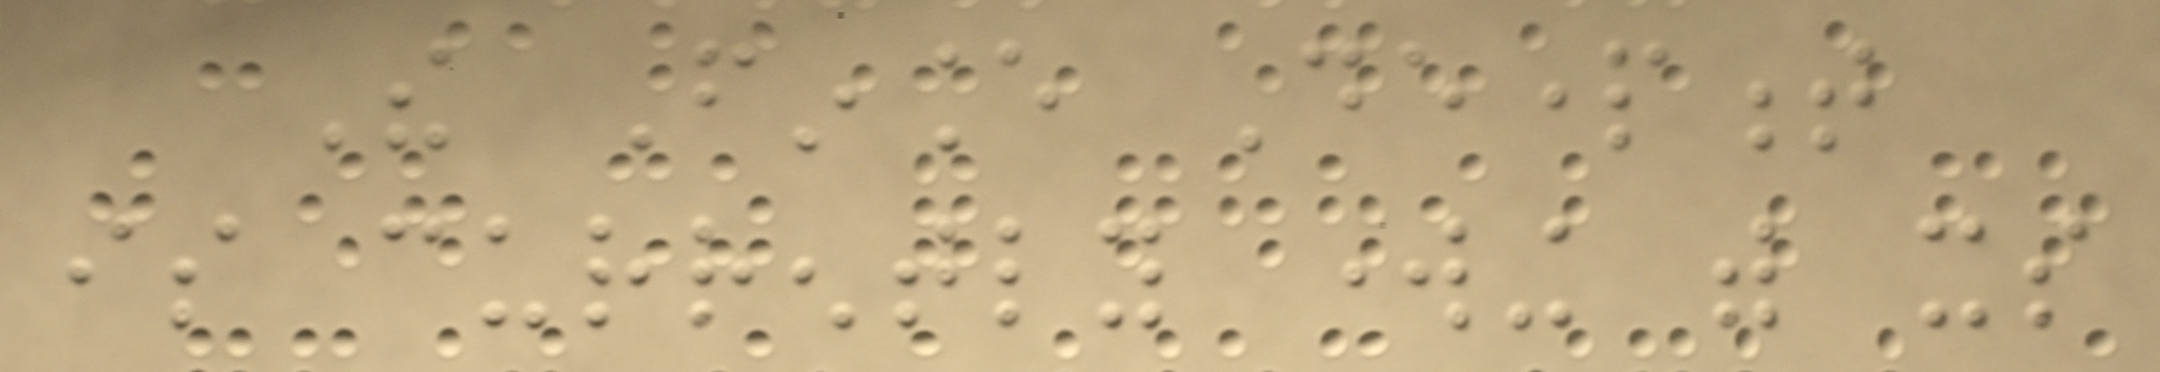The Finance Department
is currently working with its
